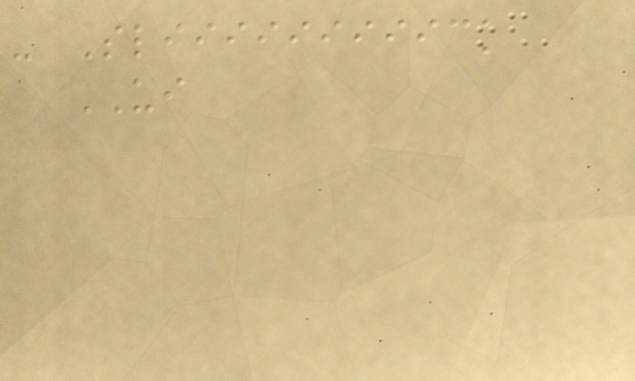- Sliiiiiiiiick
UI
